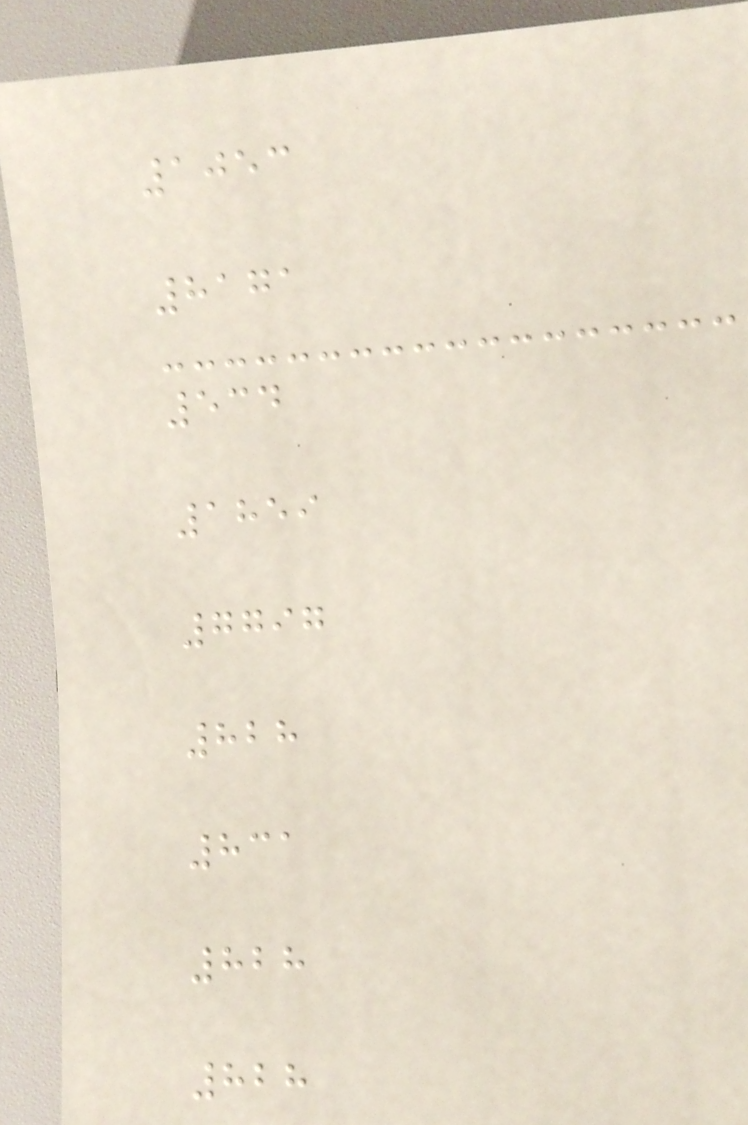1053
8171
534
1859
7797
828
831
828
828
